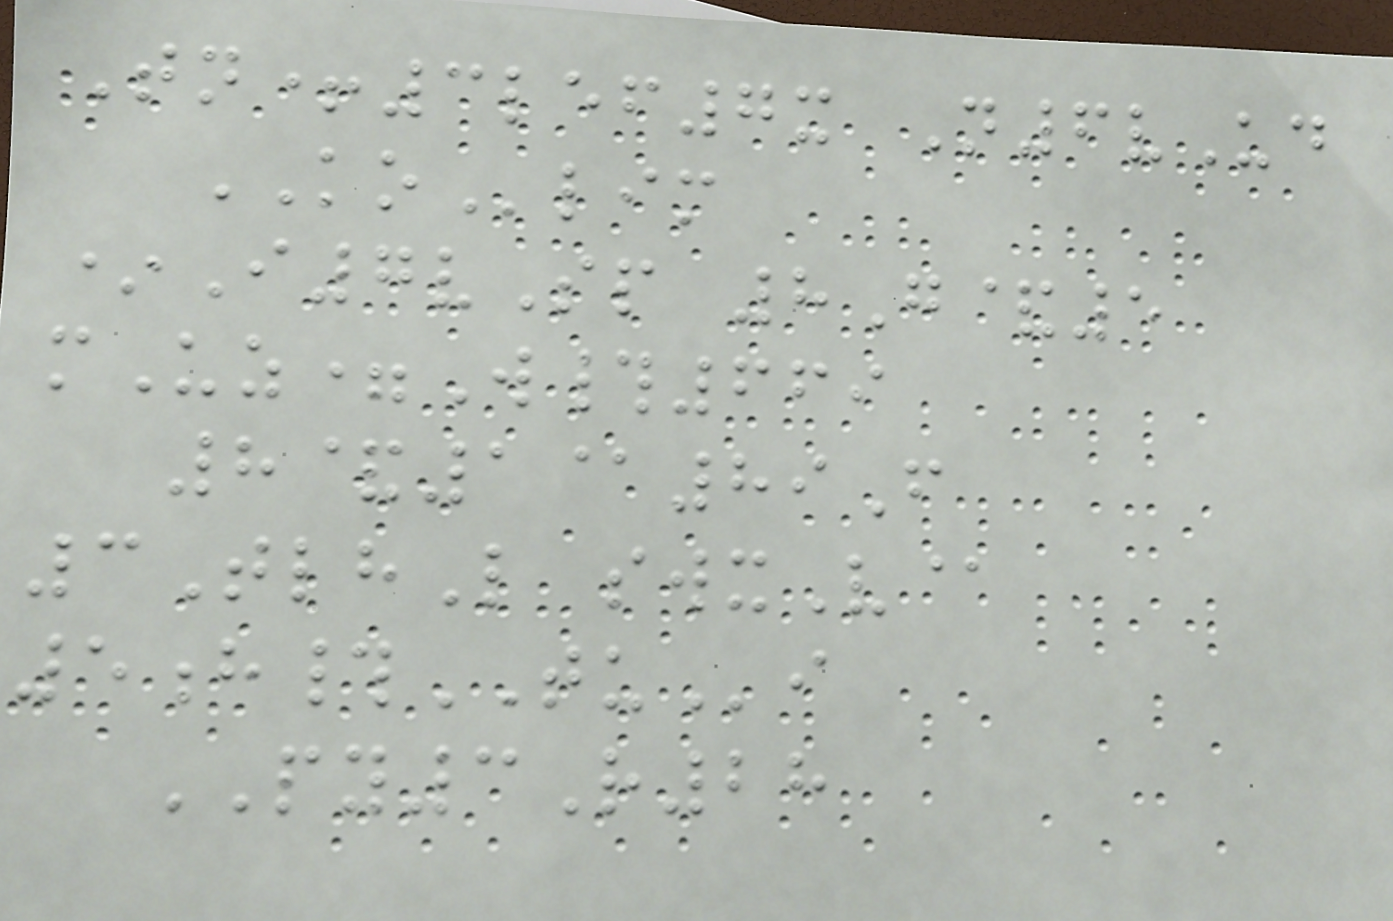Tn+3lef7x N6vUd
KOlim
*I7vSp 8G&5
mUz=W#669
8&1@89F
3TlhL swxV@
5h#TUi
PY3R28
